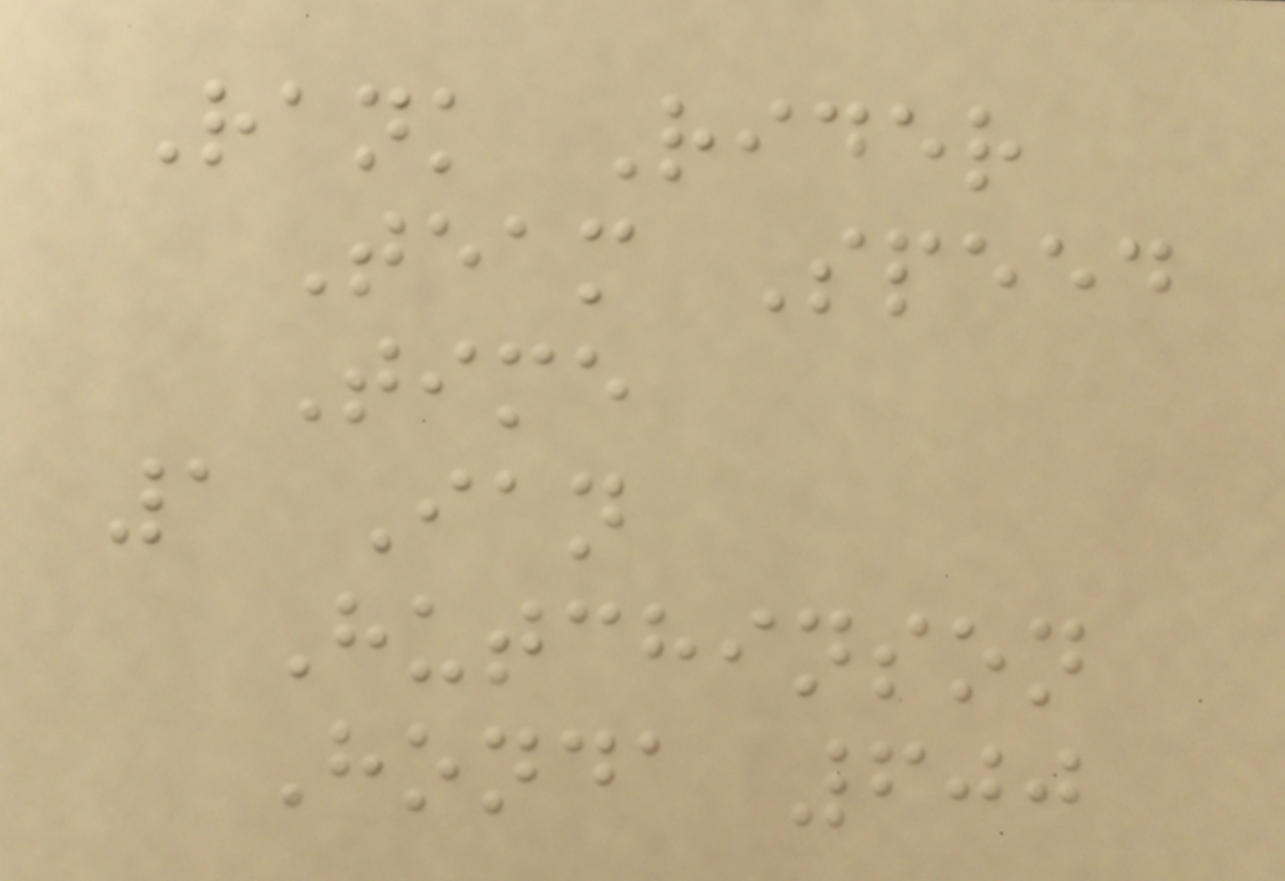Rank Rider
Team Speed
Time
1 Ian
Hutchinson
Honda 600
